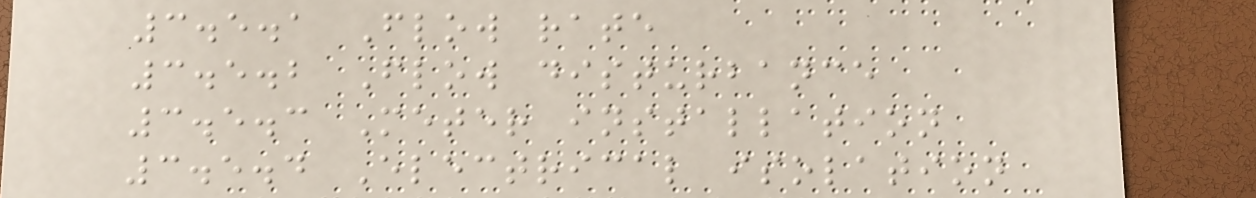3.5.1 Flow rate
3.5.2 Flow disturbance
3.5.3 Meter installation
3.5.4 Electrical isolation
